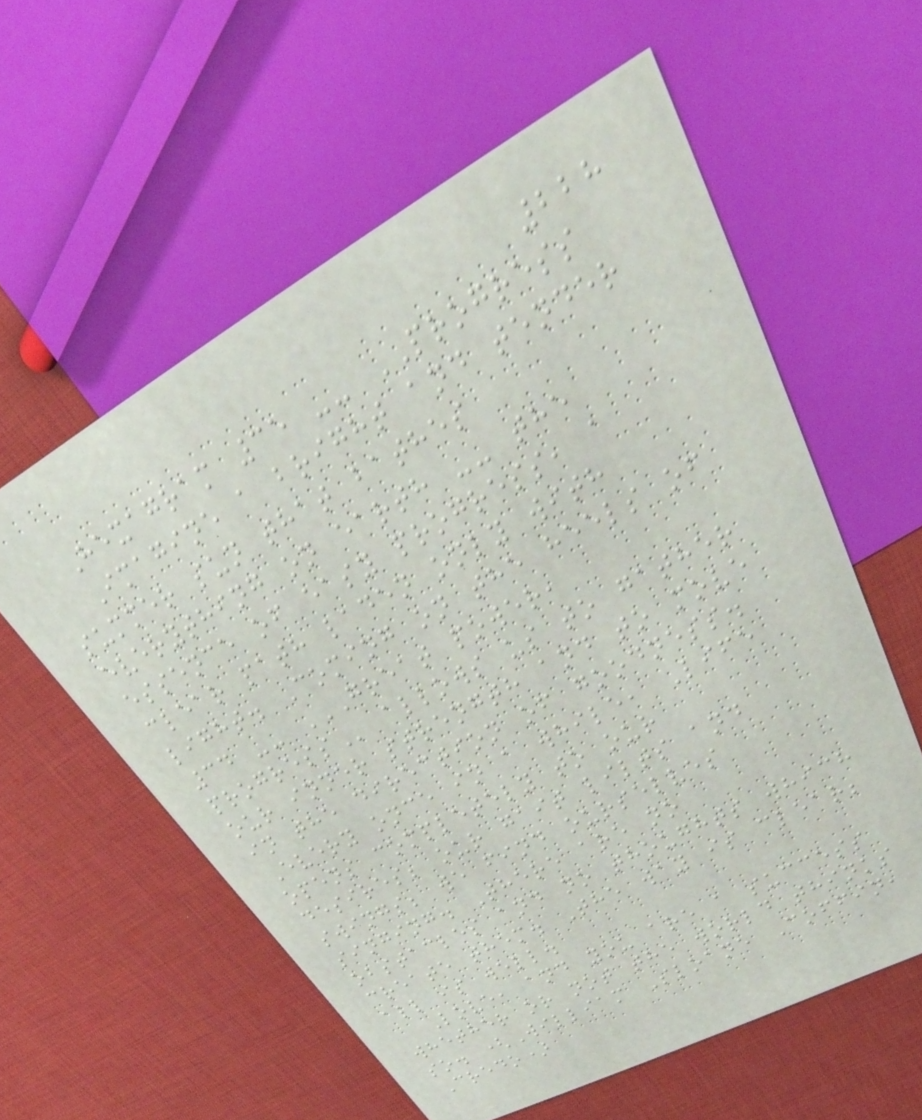228
Hexagram 35 -- PROGRESS
Imagine a bright and tender
summer sun that bathes
everything on earth -- the
essence of easy progress, a
clear path laden only with
light. Coming on the heels of
34 -- GREAT POWER,
PROGRESS allows us to gather
our inner strength and to move
in the direction of goodness.
Every once in a while, Life
opens completely to our
desires; our gait lilts and
swings; we find ourselves
singing. There are no
obstacles and no thoughts which
create them. The way is clear;
all is well.
Love, and you are a success
whether or not the world thinks
so. (William Sloane Coffin,
Credo)
